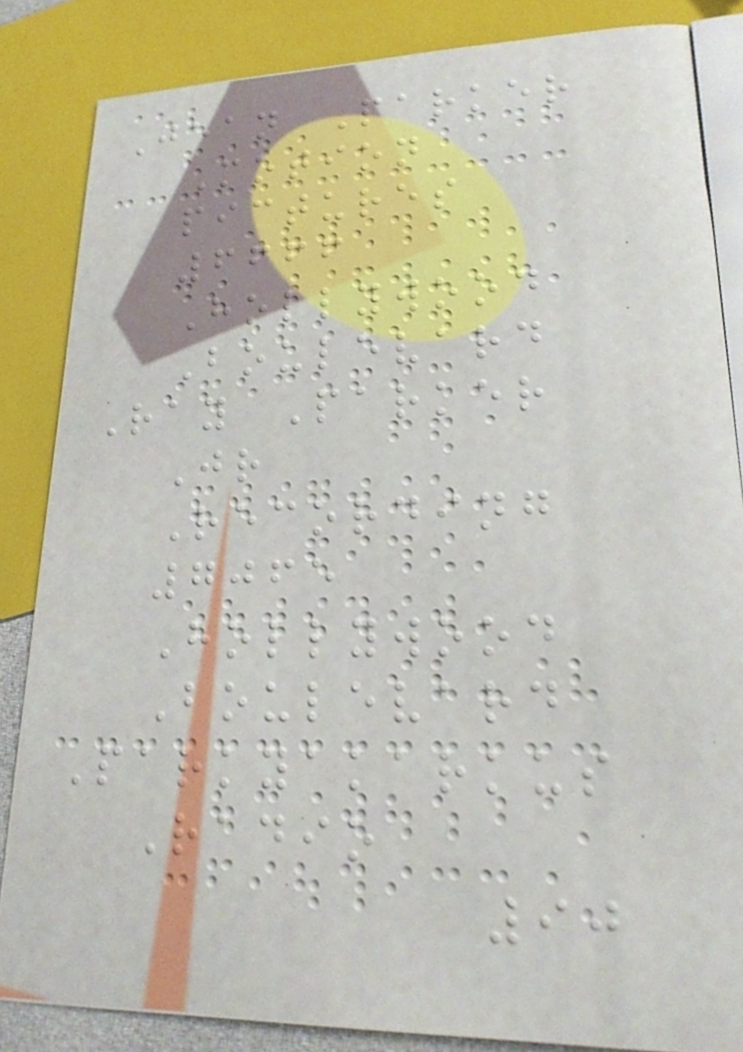Jean Parker
Motion
pictures
6666
Hollywood
Boulevard
Ray Parker
Jr
Recording
7065
Hollywood
Boulevard
Parkyakarkus
Radio
90
